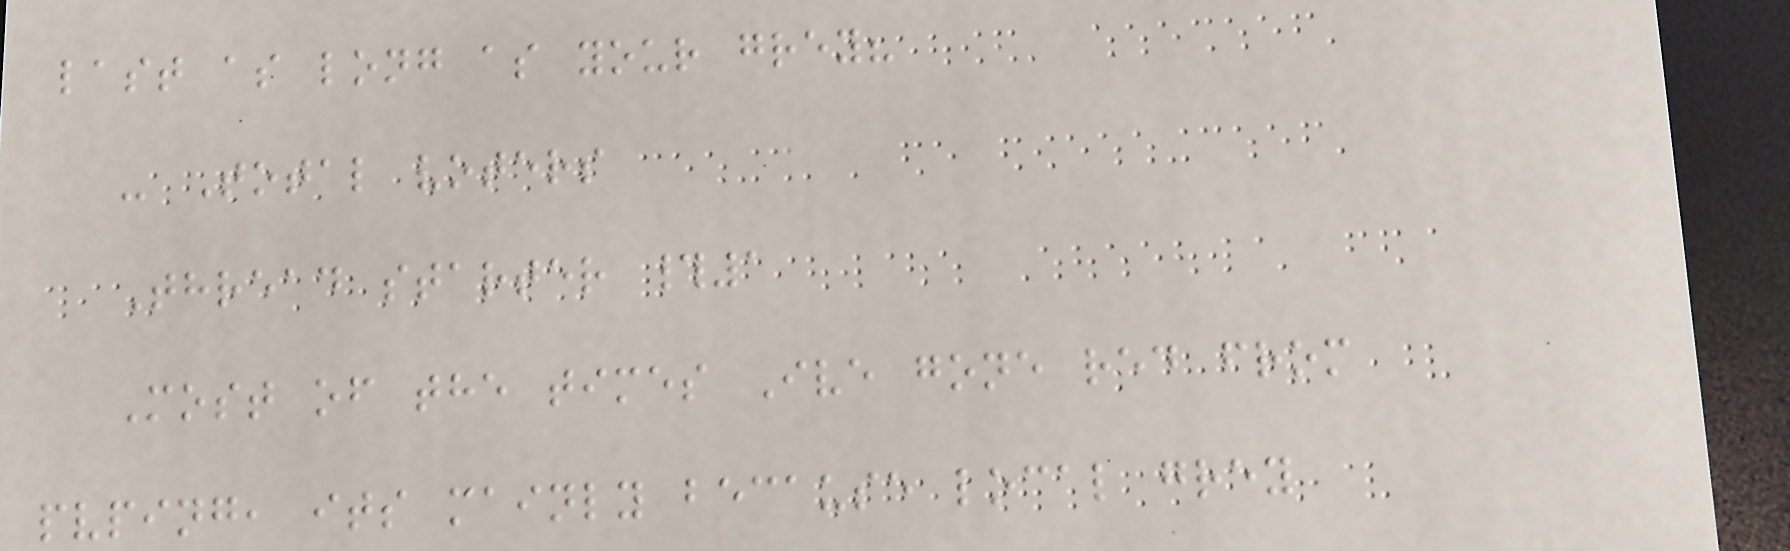last as long as your grey?
- Total voters
Thread starter #1
Most of the times Ive gone red from
pvping, its mainly because local grey
